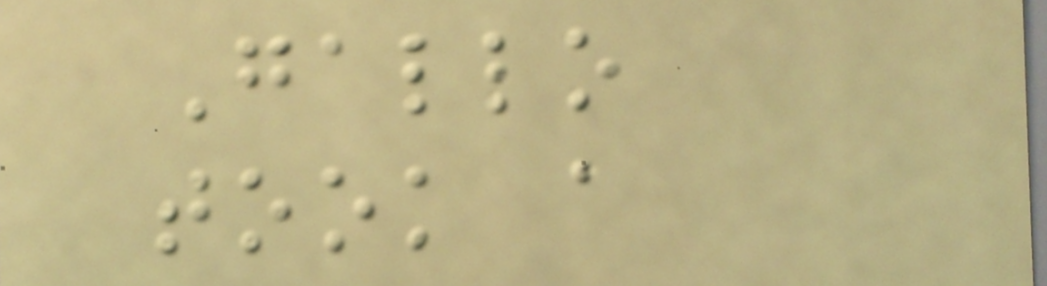Gallo
took a
